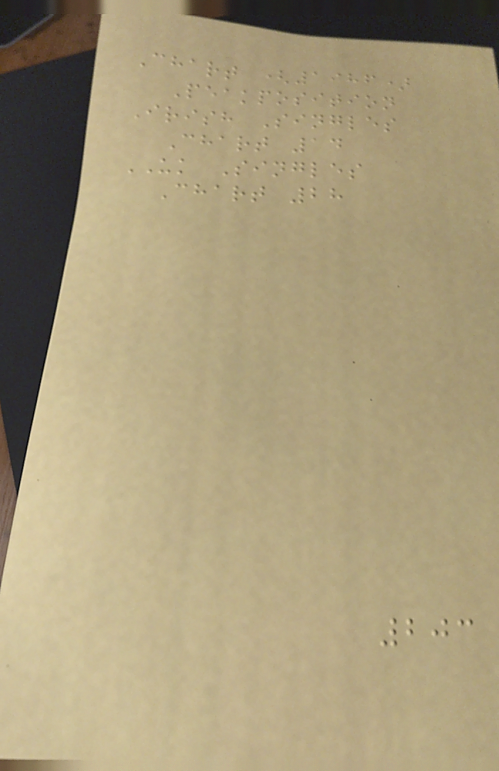Chart (1986)
Peakposition
Irish Singles
Chart 14
UK Singles
Chart 28
203
